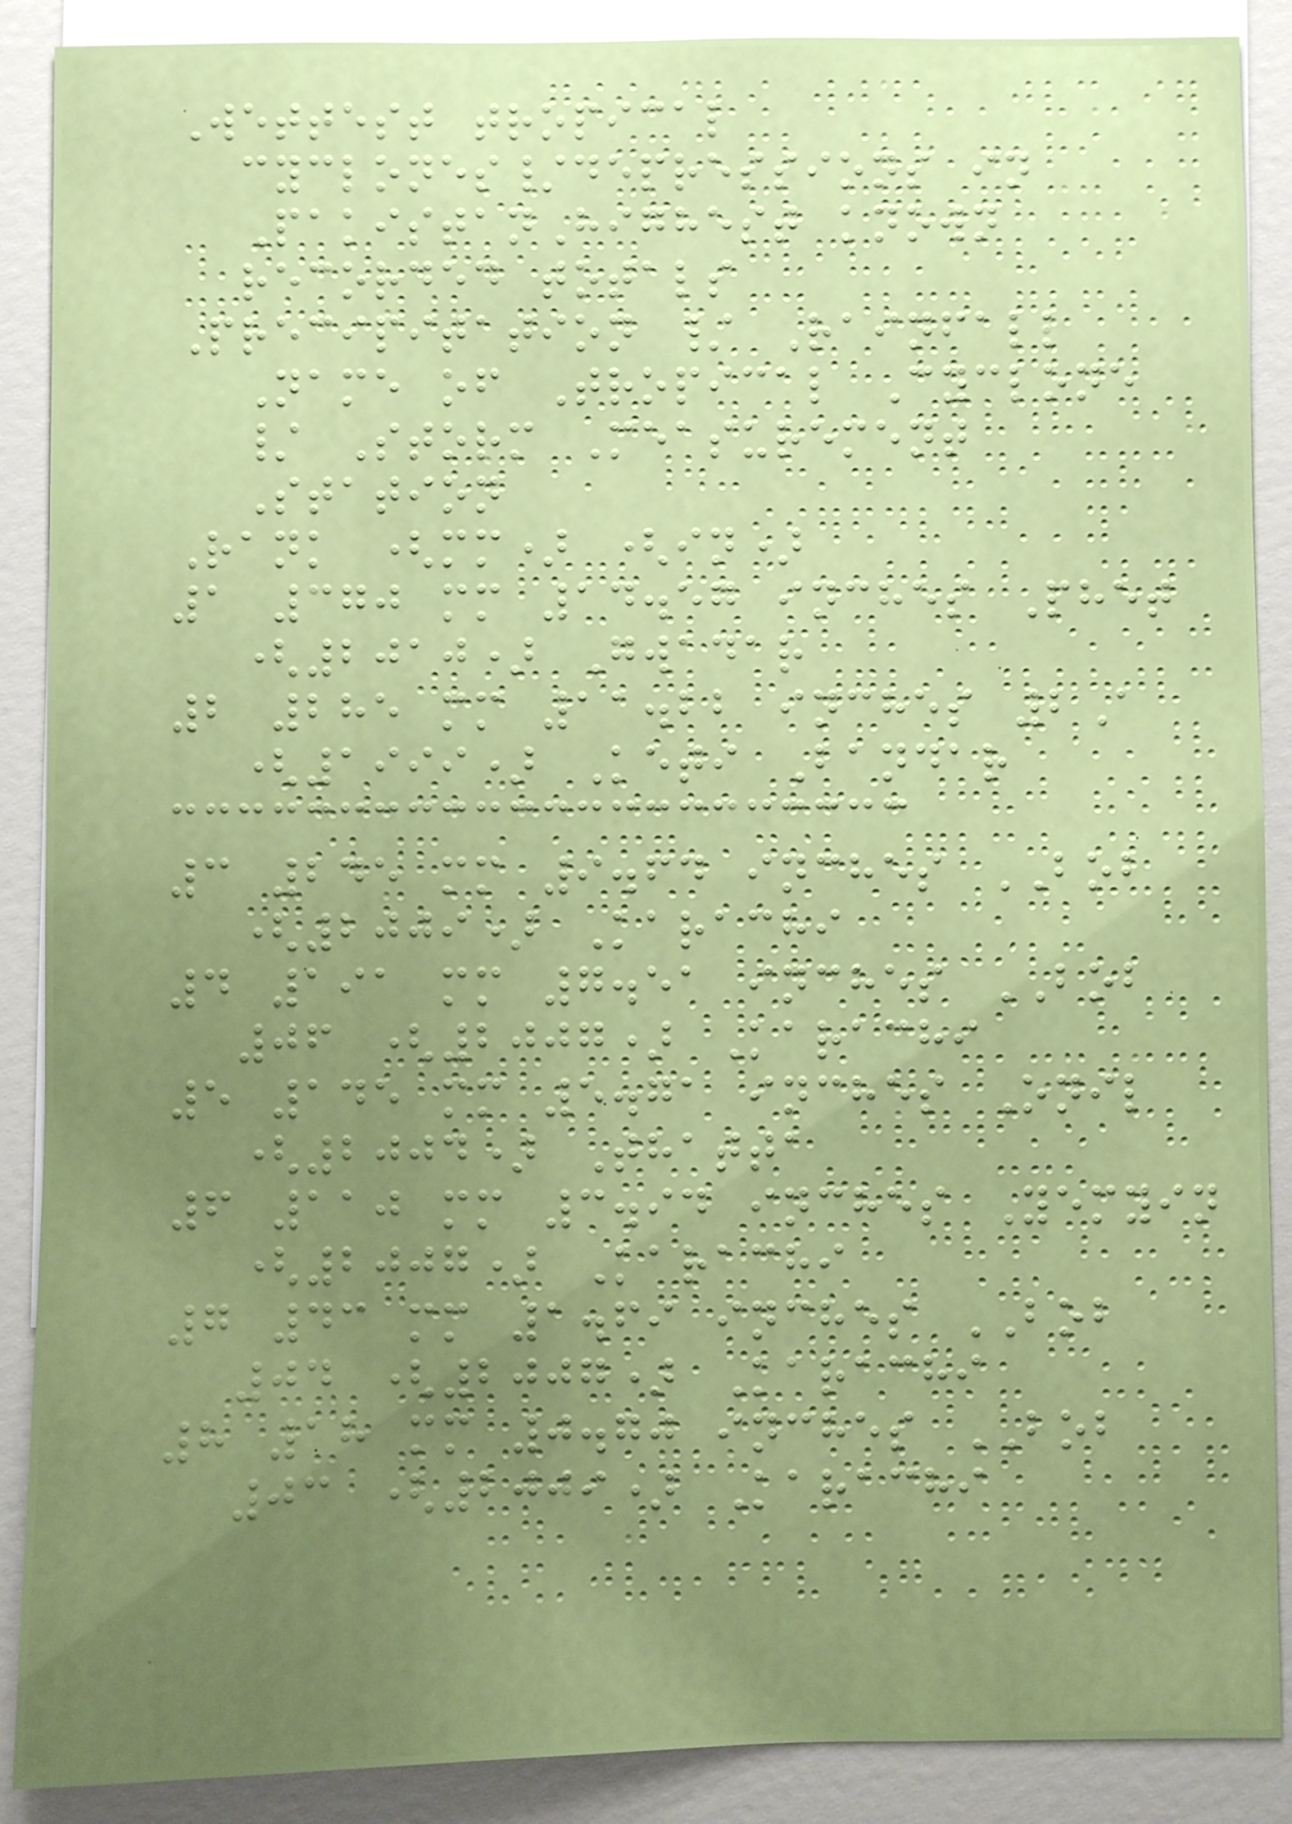Wettest tropical
cyclones/depressions in
PakistanHighest known
recorded totals
Precipitation / Rainfall
Name of Tropical Cyclone
/ Storm Measurement
Station
Rank (mm) (in)
1 370 mm 14.57 inches Phet
(2010) Gwadar
2 285 mm 11.22 inches 2A
(1999) Keti Bandar
3 245 mm 9.64 inches BOB
(2009) Karachi
4 191 mm 7.51 inches BOB
06 (2007) Karachi
5 145 mm 5.71 inches Onil
(2004) Thatta
6 110 mm 3.94 inches Yemyin
(2007) Karachi
7 43 mm 1.69 inches BOB
04 (2007) Karachi
8 18 mm 0.70 inches BOB
03 (2009) Karachi
